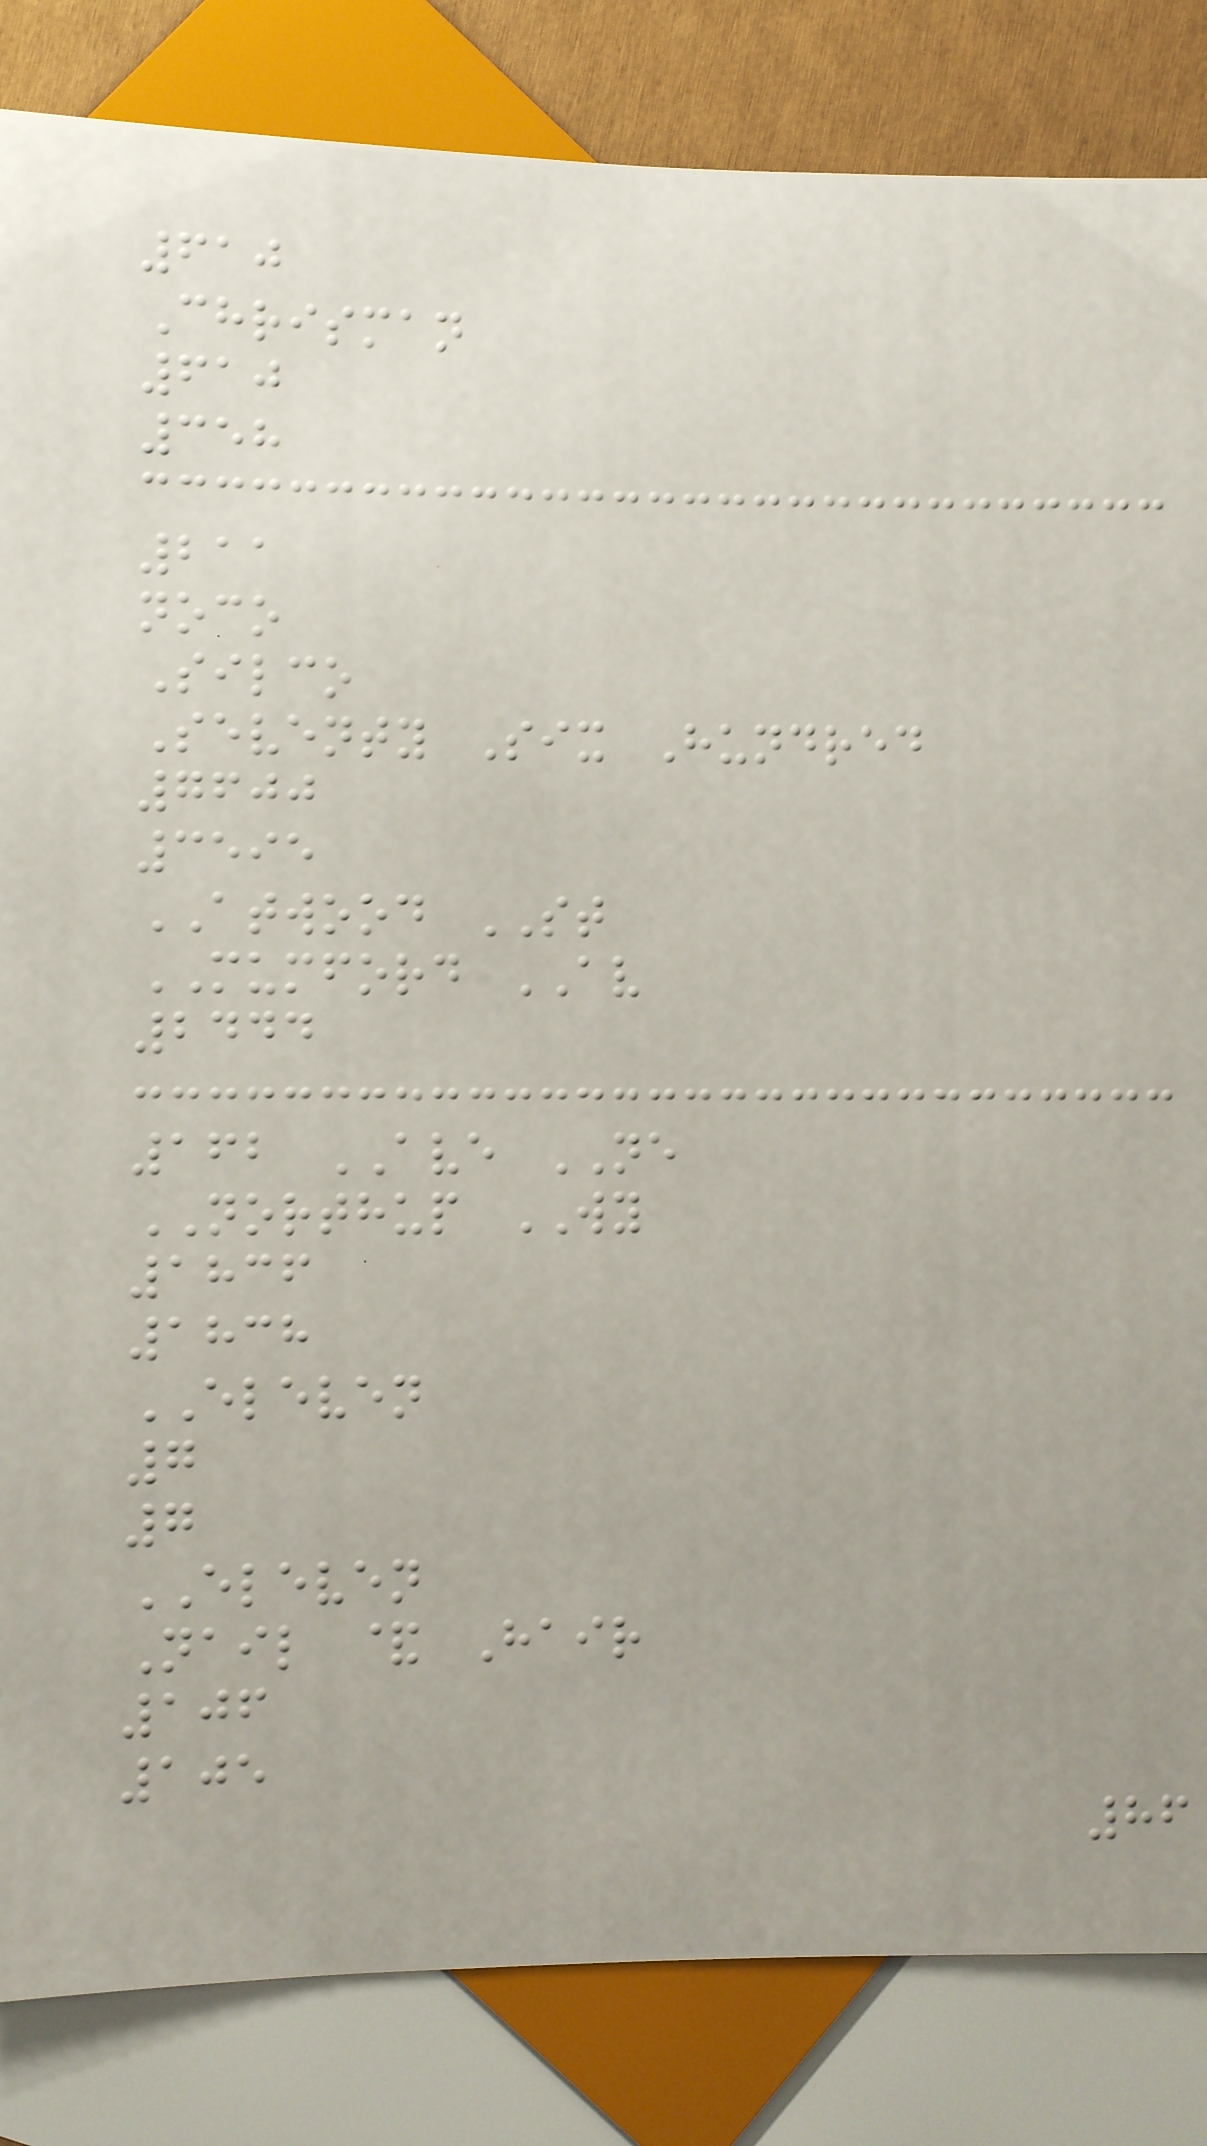610
Chrisman
610
358
211
noco
Silco
Seventy Six Hundred
7600
3595
ATWOOD ST
MUMFORD AV
2444
162 AVE NE
NORTHUP WY
1836
1838
ELEVEN
7
7
ELEVEN
Nail & Hair
106
105
86
